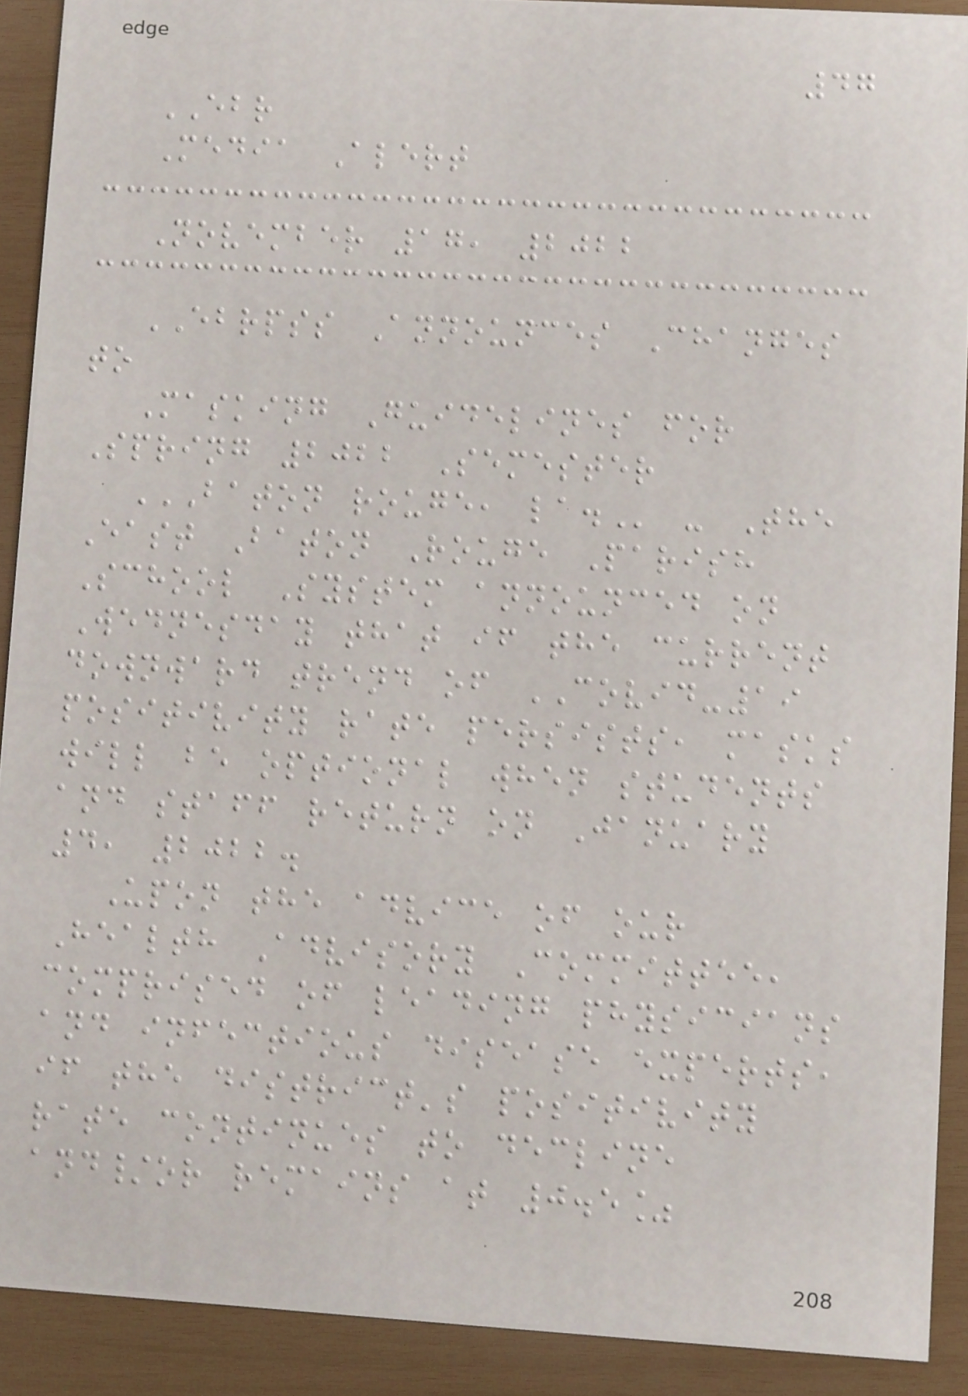47
EBR
Media Alert
November 17, 2022
EBRPSS Announces Changes
to
Masking Guidelines for
Spring 2022 Semester
BATON ROUGE, LA. - The
East Baton Rouge Parish
School System announced on
Wednesday that if the current
downward trend of COVID-19
positivity rate persists, masks
will be optional when students
and staff return on January
4, 2022.
Upon the advice of our
Health Advisory Committee,
comprised of leading physicians
and infectious disease experts,
if the district's positivity
rate continues to decline
and/or remains at 0.5%
